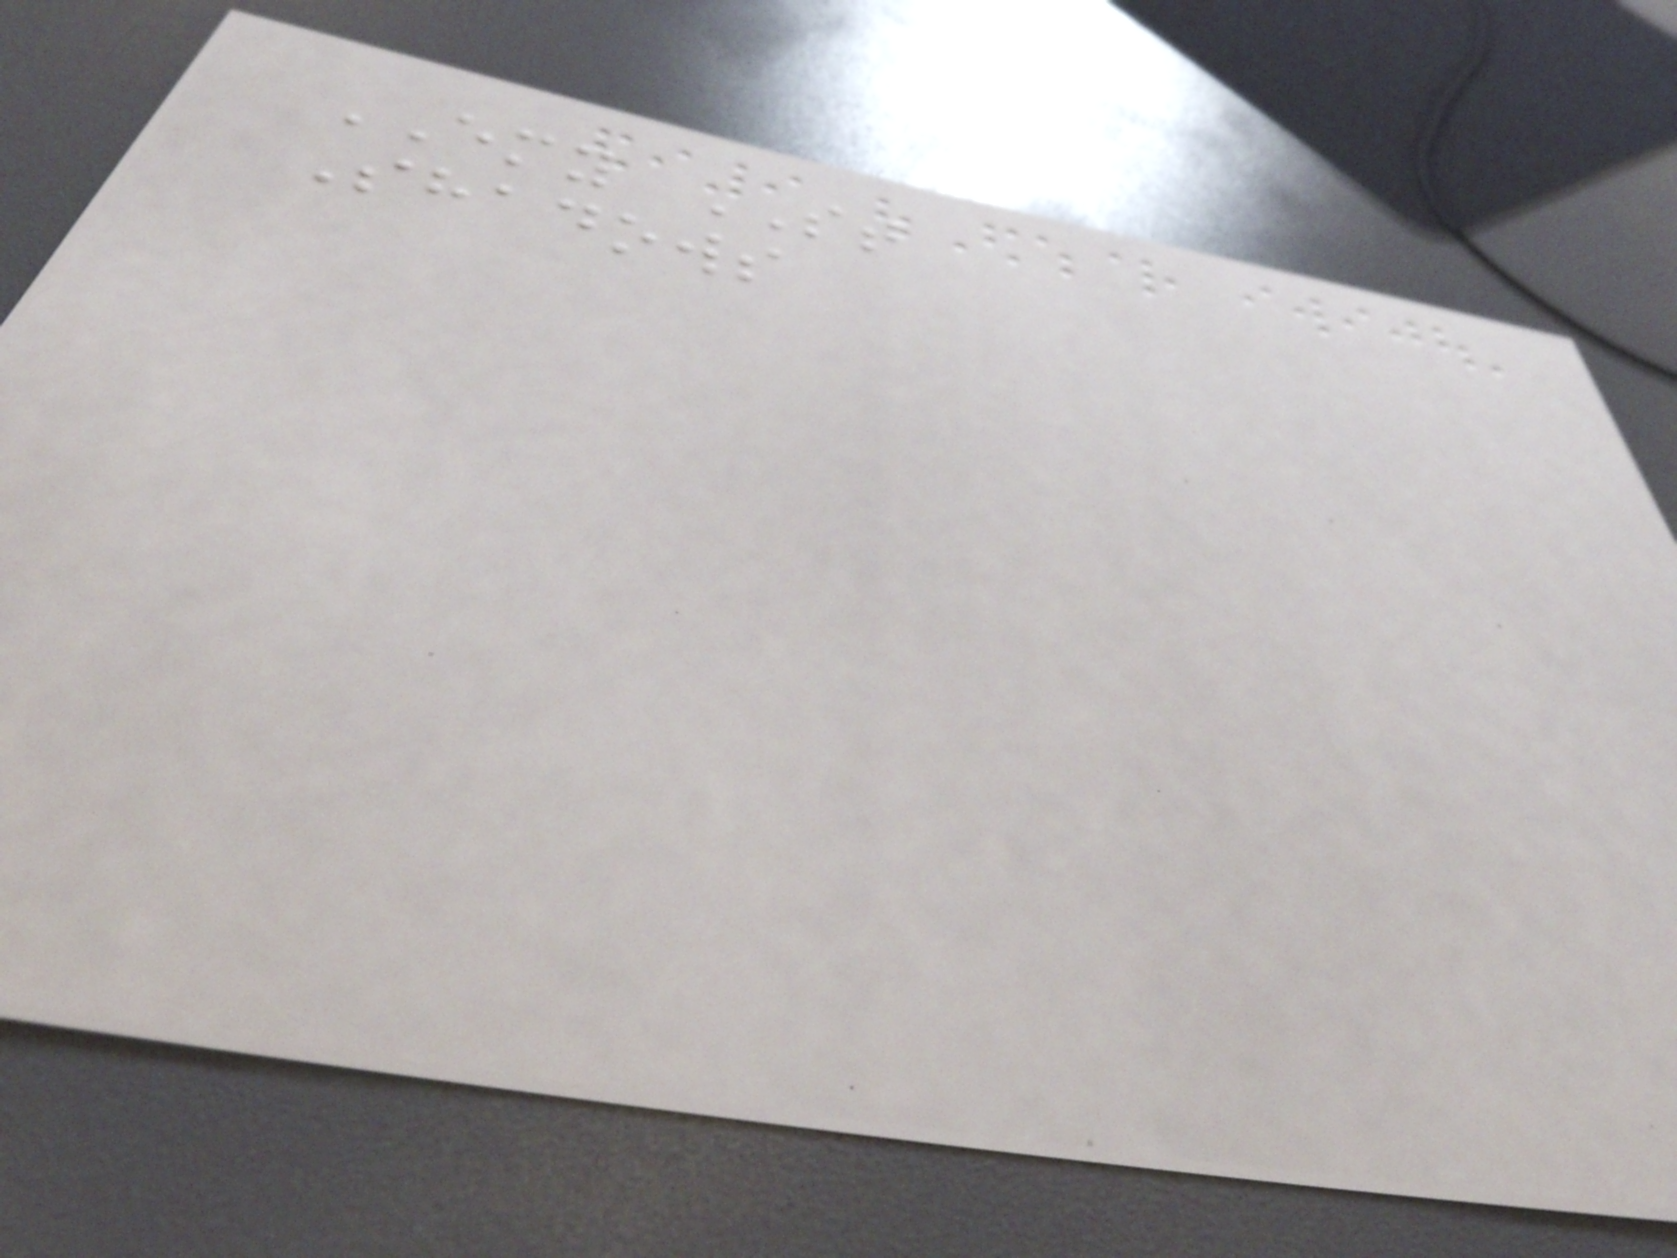EMY ST
Shadows
